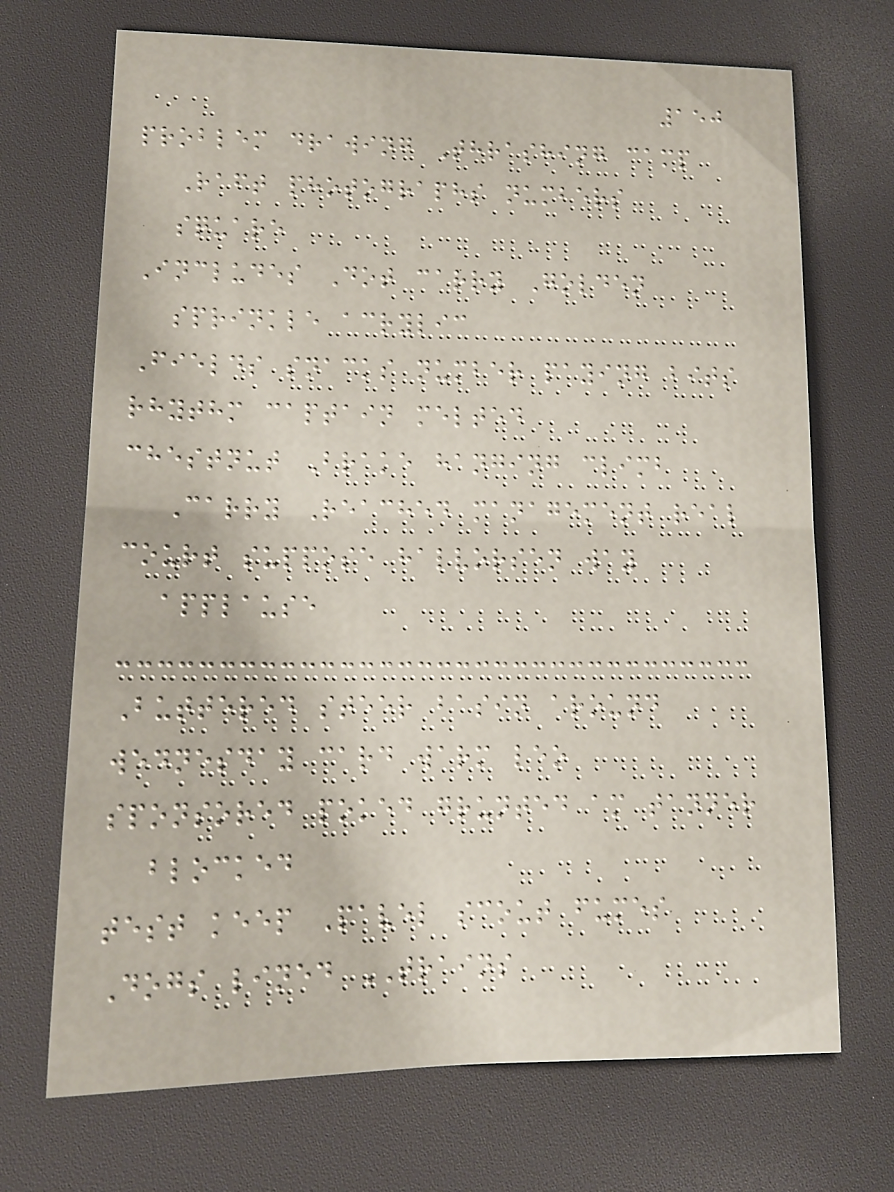150
problem drawing Thrashing camp
Raft photographs numbers
square
Includes Dot carry Golden
sprinkle acrylic
Fields snacks number paying bits
rhythm captain melted
chestnut Brake hanging climb
Carry Reached management real
court suppose halvorsen way
applause
Buttered steer basin around
wednesday card warm leo
sponsored poked grunted am tanner
blocked
test keep Pavel scout fumes
Dogs lined TRAINS
